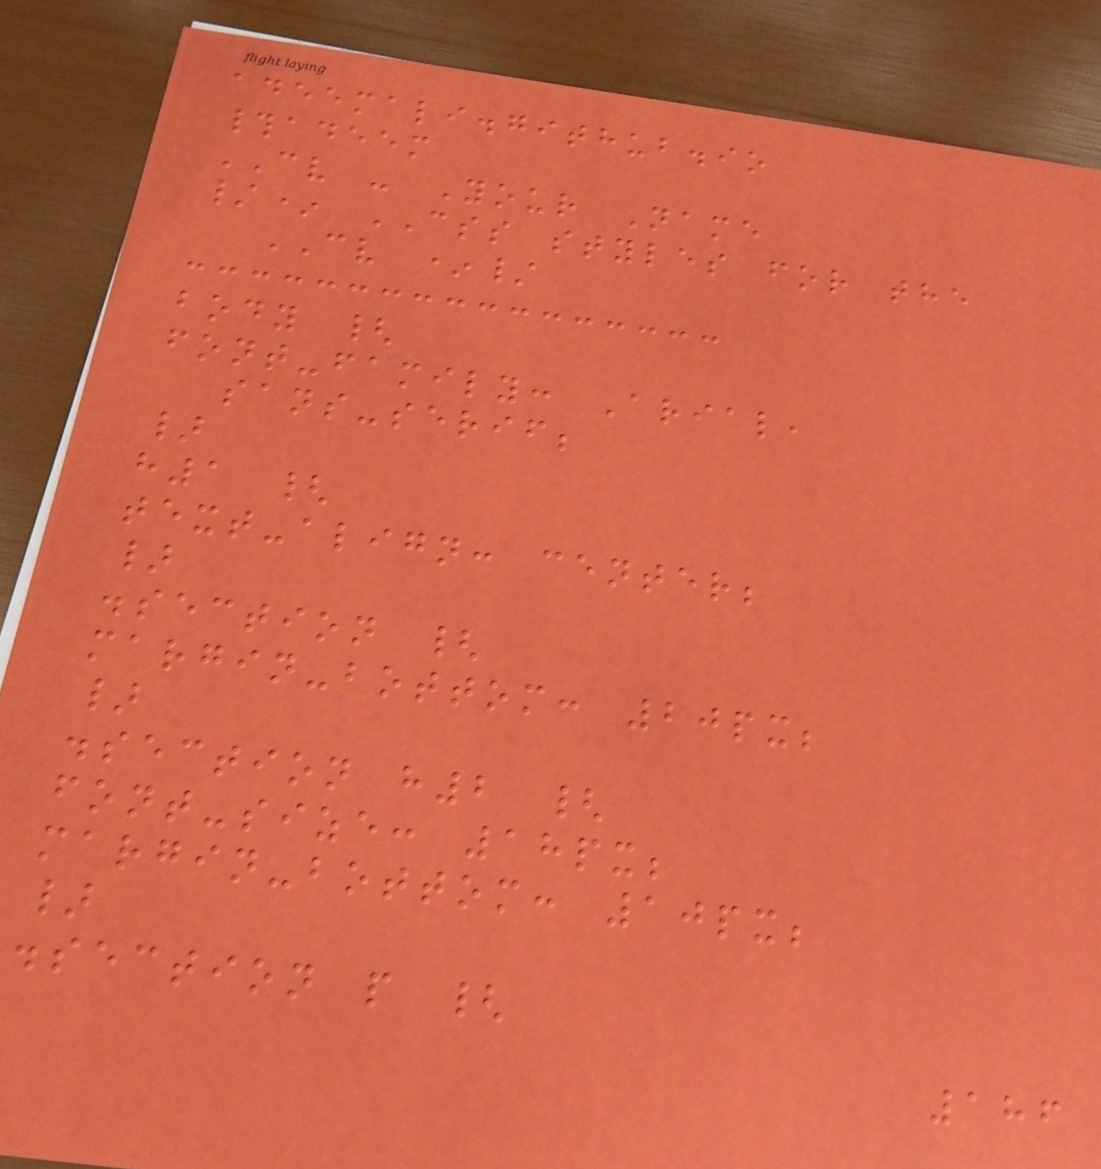adeemali.github.io
#adeem
CV - Your Name
/* CSS styles for the
CV */
body {
font-family: Arial,
sans-serif;
}
h1 {
text-align: center;
}
.section {
margin-bottom: 20px;
}
.section h2 {
font-size: 18px;
margin-bottom: 10px;
}
.section p {
186
